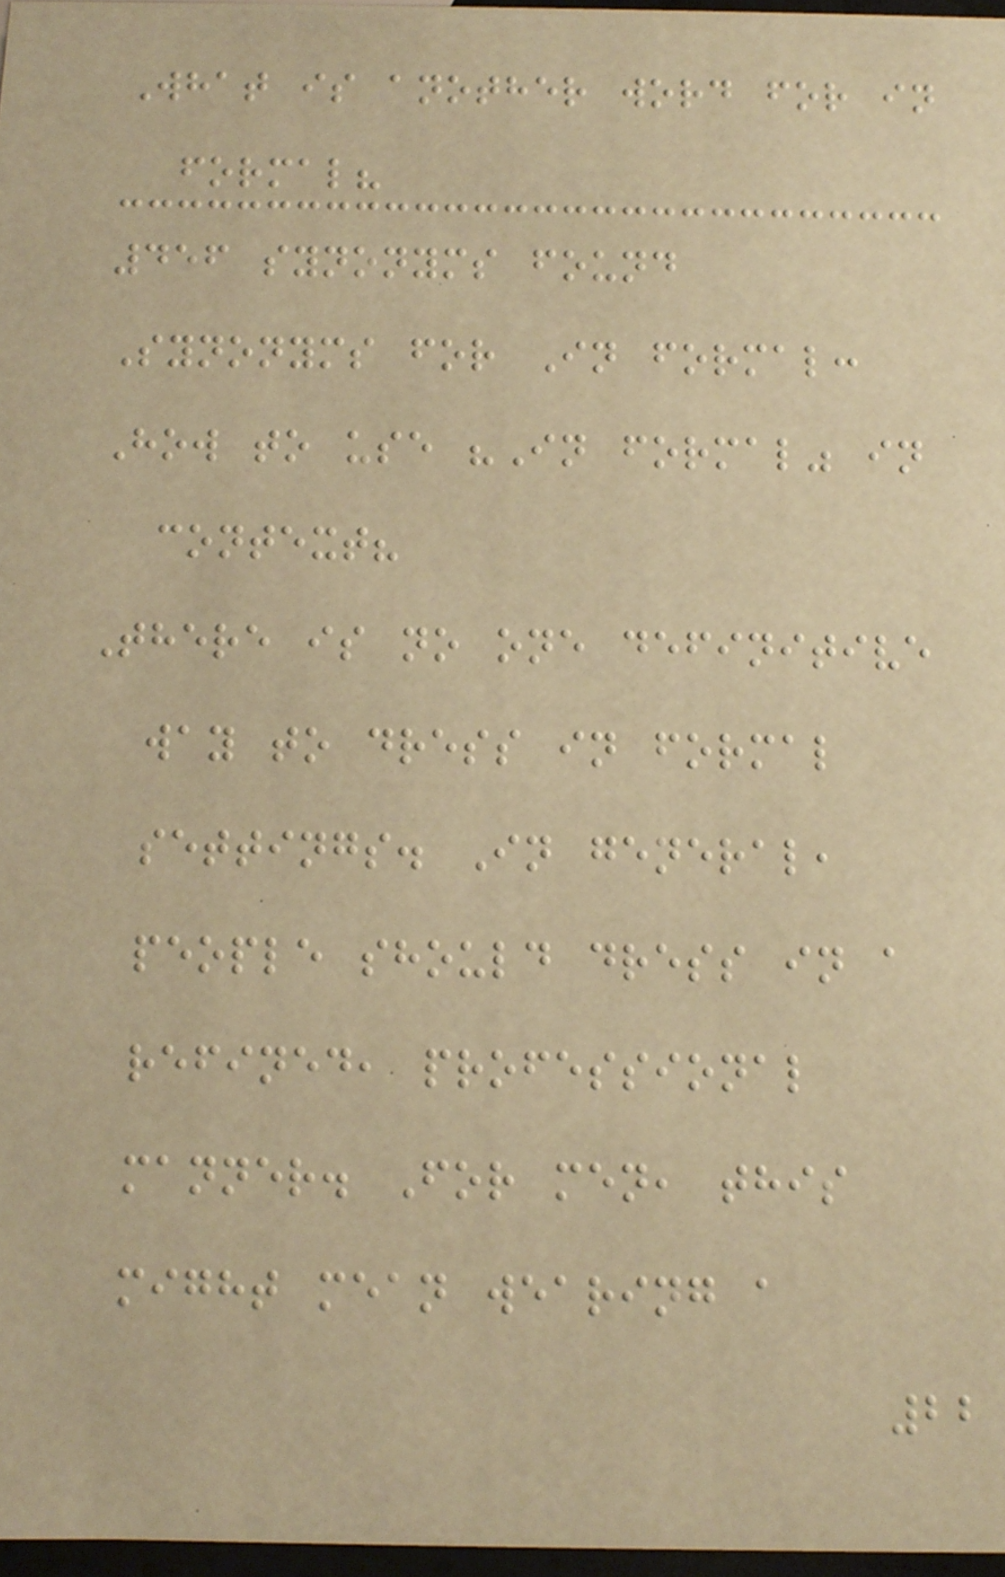What is another word for in
formal?
456 synonyms found
Synonyms for In formal:
How to use "In formal" in
context?
There is no one definitive
way to dress in formal
settings. In general,
people should dress in a
refined, professional
manner. For men, this
might mean wearing a
22
